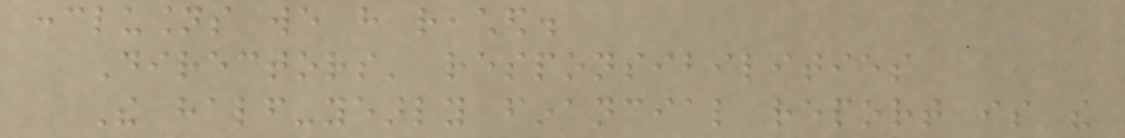conclusions we have reached.
Directors' responsibilities
The half-yearly financial report is the
